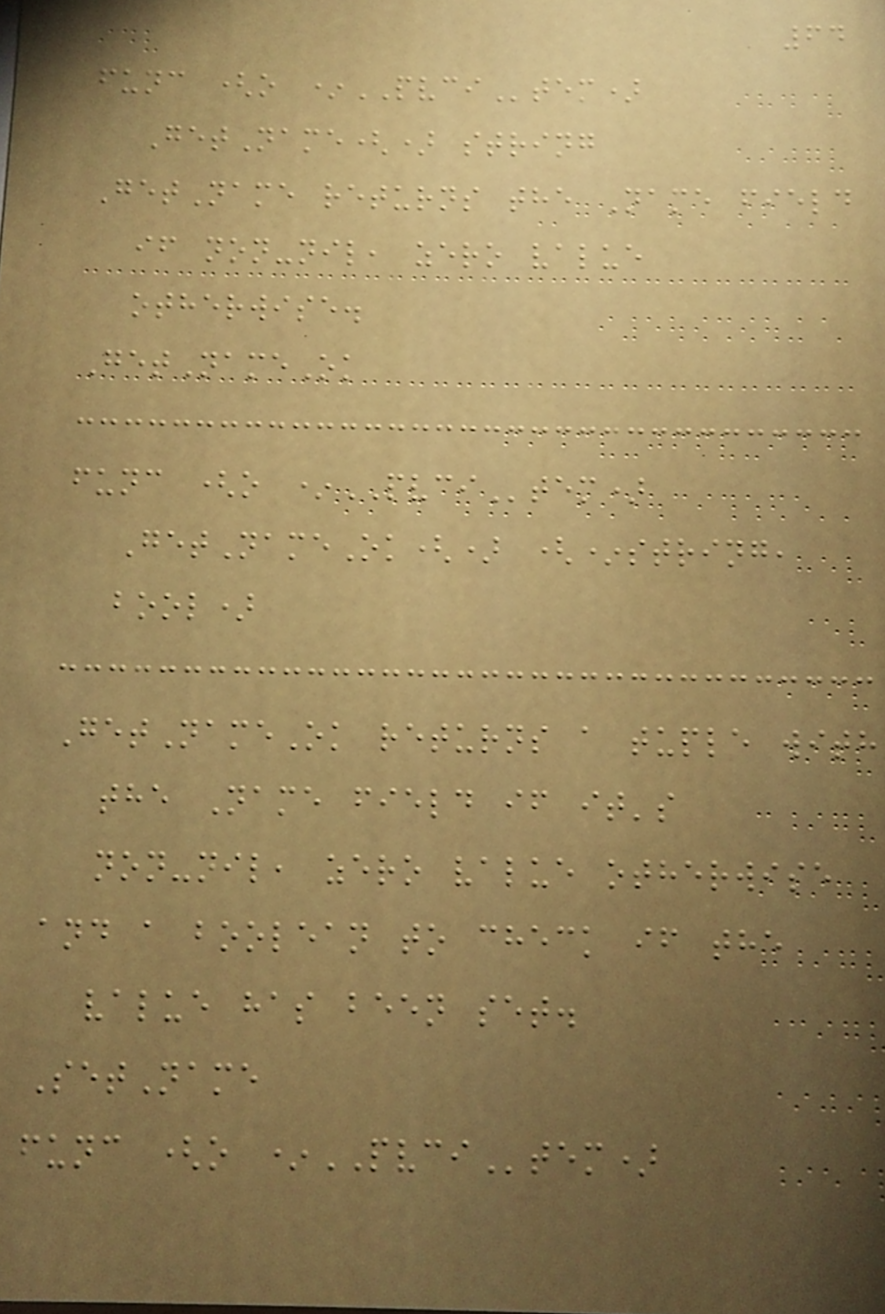64
func (o *PVCItem)
GetName() string
GetName returns the Name field
if non-nil, zero value
otherwise.
GetNameOk
func (o *PVCItem)
GetNameOk() (*string,
bool)
GetNameOk returns a tuple with
the Name field if it's
non-nil, zero value otherwise
and a boolean to check if the
value has been set.
SetName
func (o *PVCItem)
